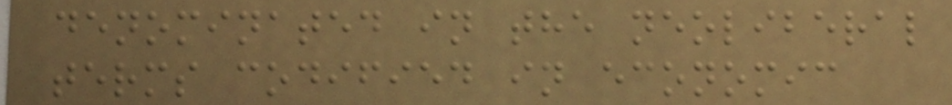denominated in the neoliberal
terms codified in economic
